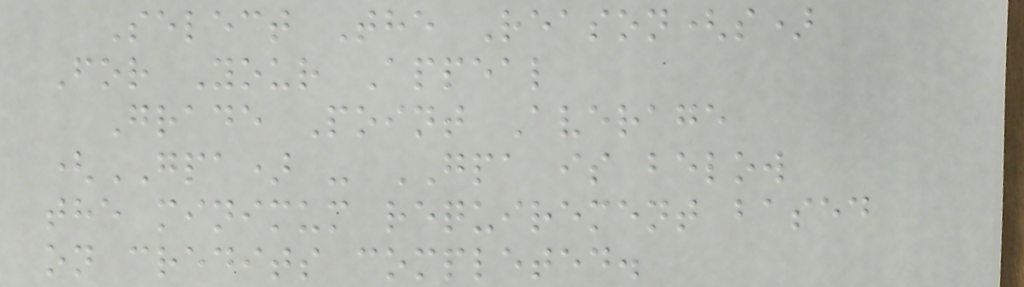Select The Reason(s)
For Your Appeal
Grade Point Average
(GPA) - GPA is below
the minimum requirement based
on credits completed.
